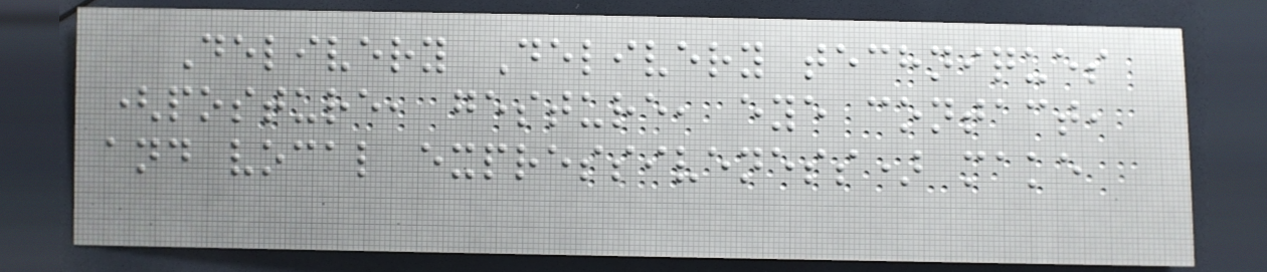Delivery Delivery techniques
(posture, gesture, eye contact,
and vocal expressiveness) make
